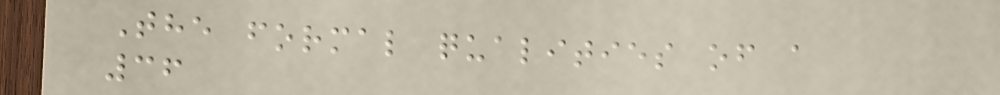The formal qualities of a
36
